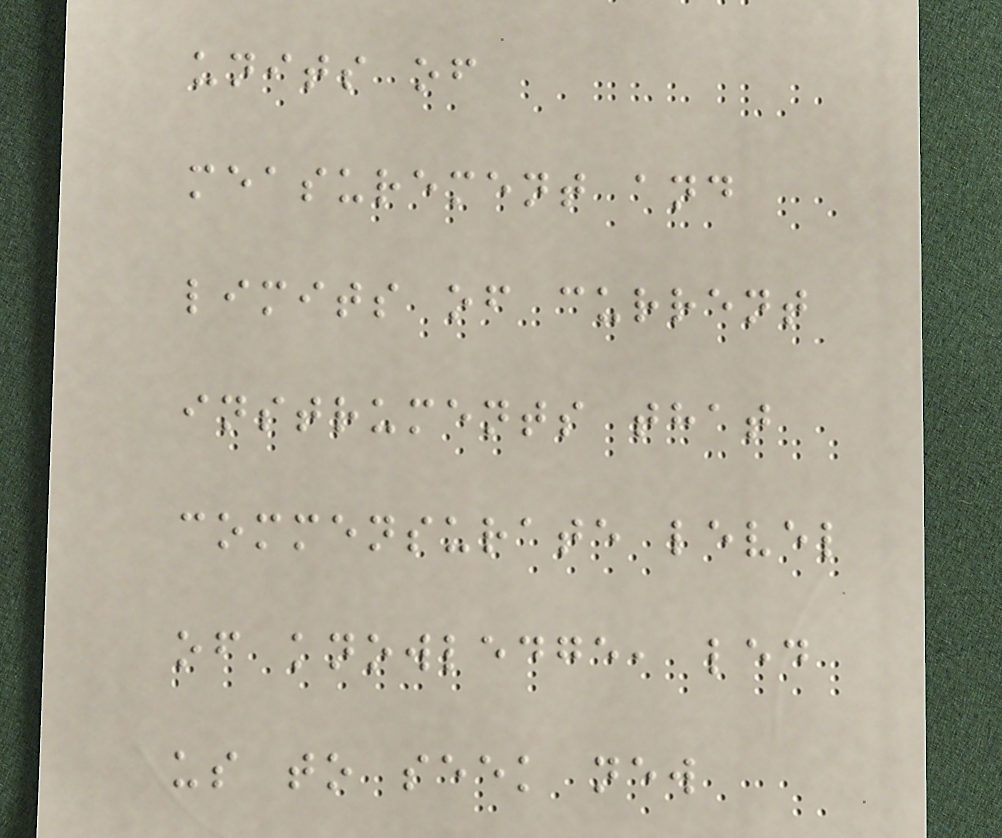units of
measurement and
limits of current
instruments that
commensurate level
of knowledge, led
us to seek new
